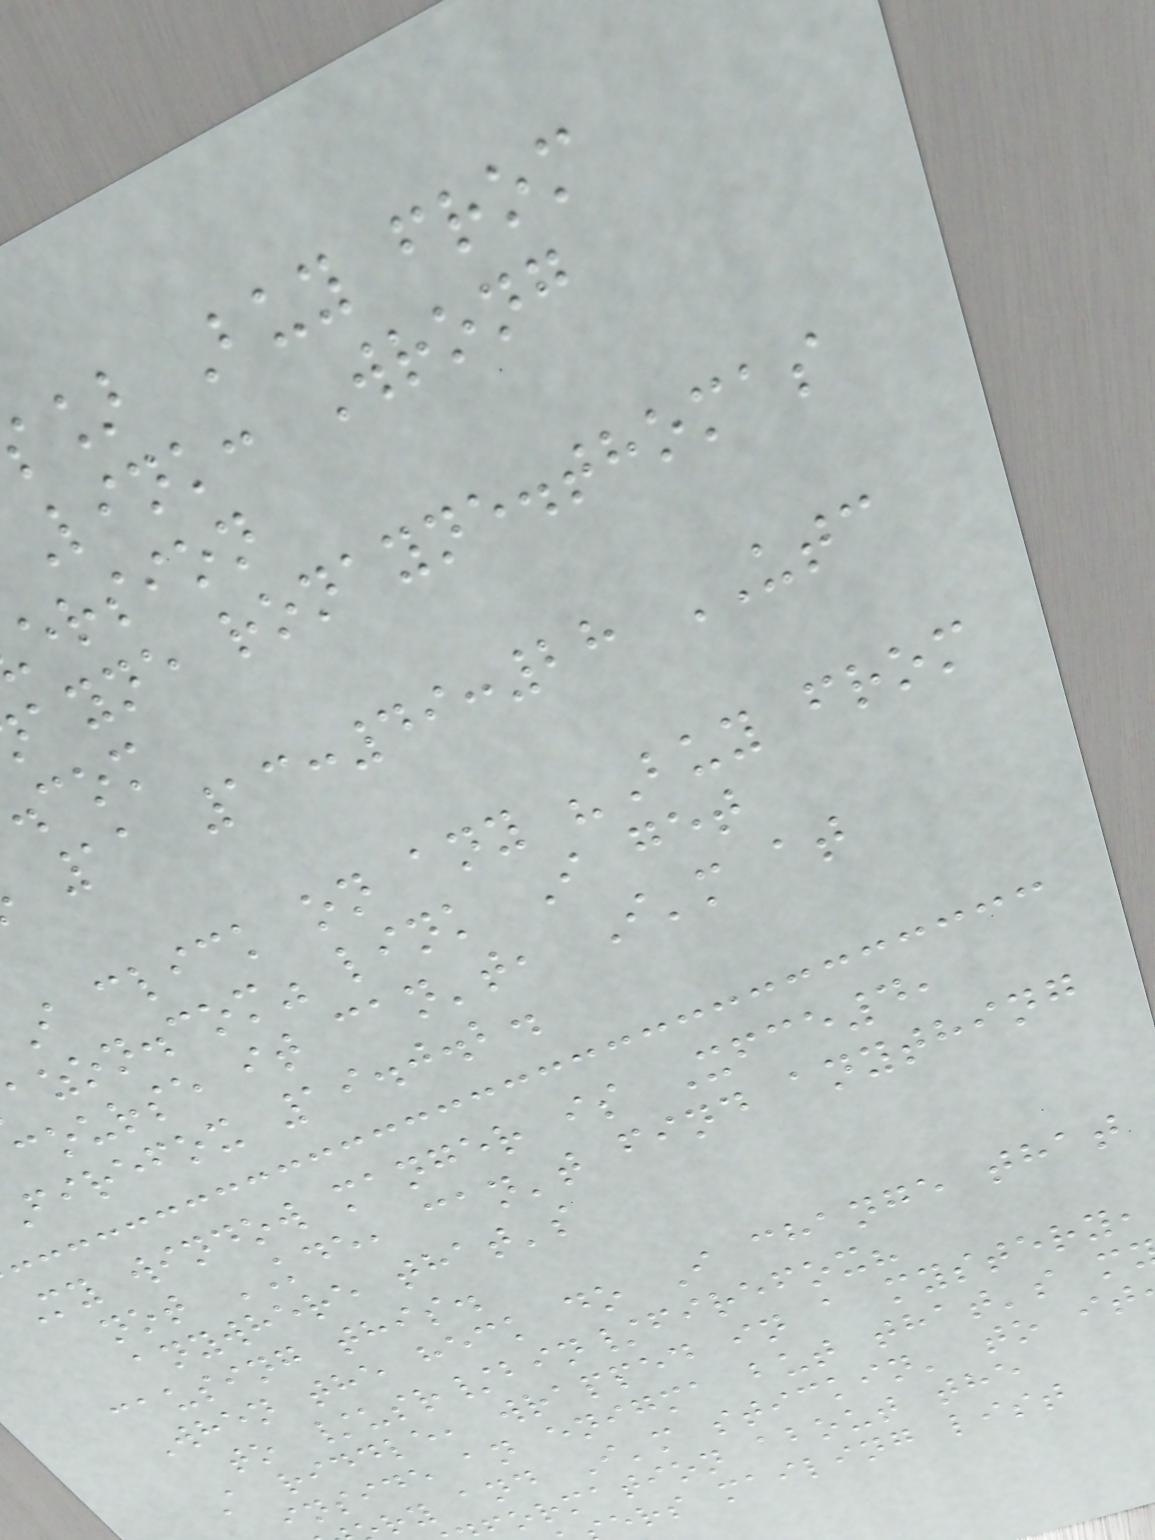] Buy from
Link: Wrong
ersion
ayne ronayne.thomas
11 13:49:28 UTC
i click on any "Buy from
azon.com" link I get
course it can't, I'm at
firefox 19.0.2.
My window manger is Xfce4,
not KDE, can't find anything
anywhere that's
causing this.
When the heck do I change that
to /usr/bin/firefox?
A riddle, wrapped in a mystery,
inside an enigma but that's m
ry and I'm stickin' to it
ormation about the
ers mailing list
